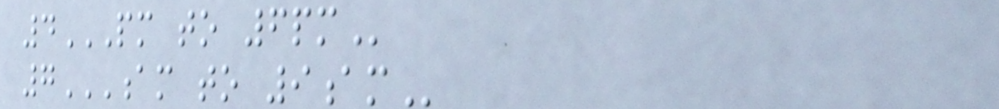4PM TO 6PM
7AM TO 9AM
